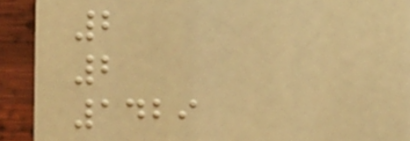2
2
1429
